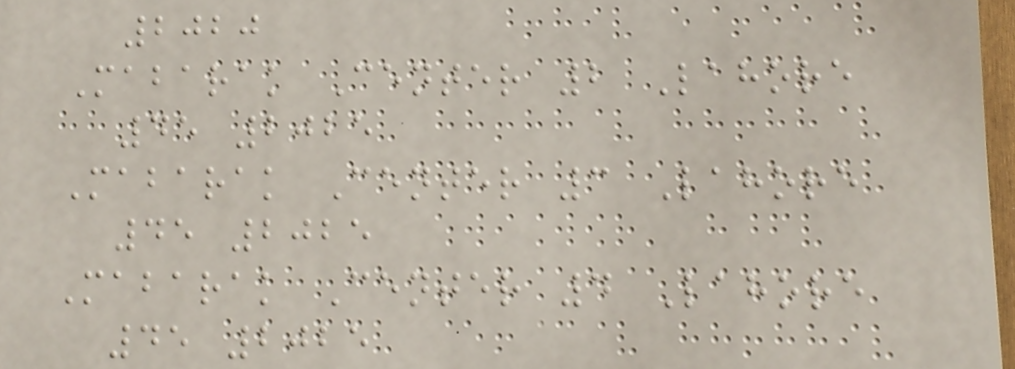2020
Mabarak Center 2 Lahore
45 2025
Mabarak Center 3 Lahore
45 2025
Mabarak Center 4 Lahore
45 2025
